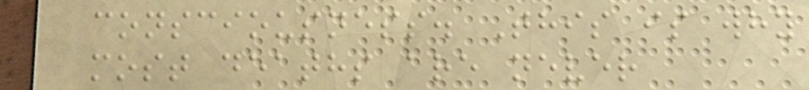consciousness. This is why
most deaths are never
